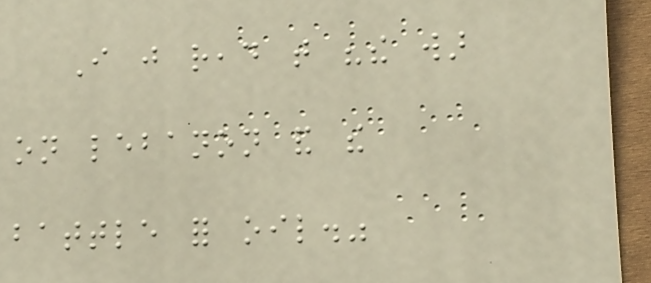I just read that "the war
on lebanon and the
battle for oil."
